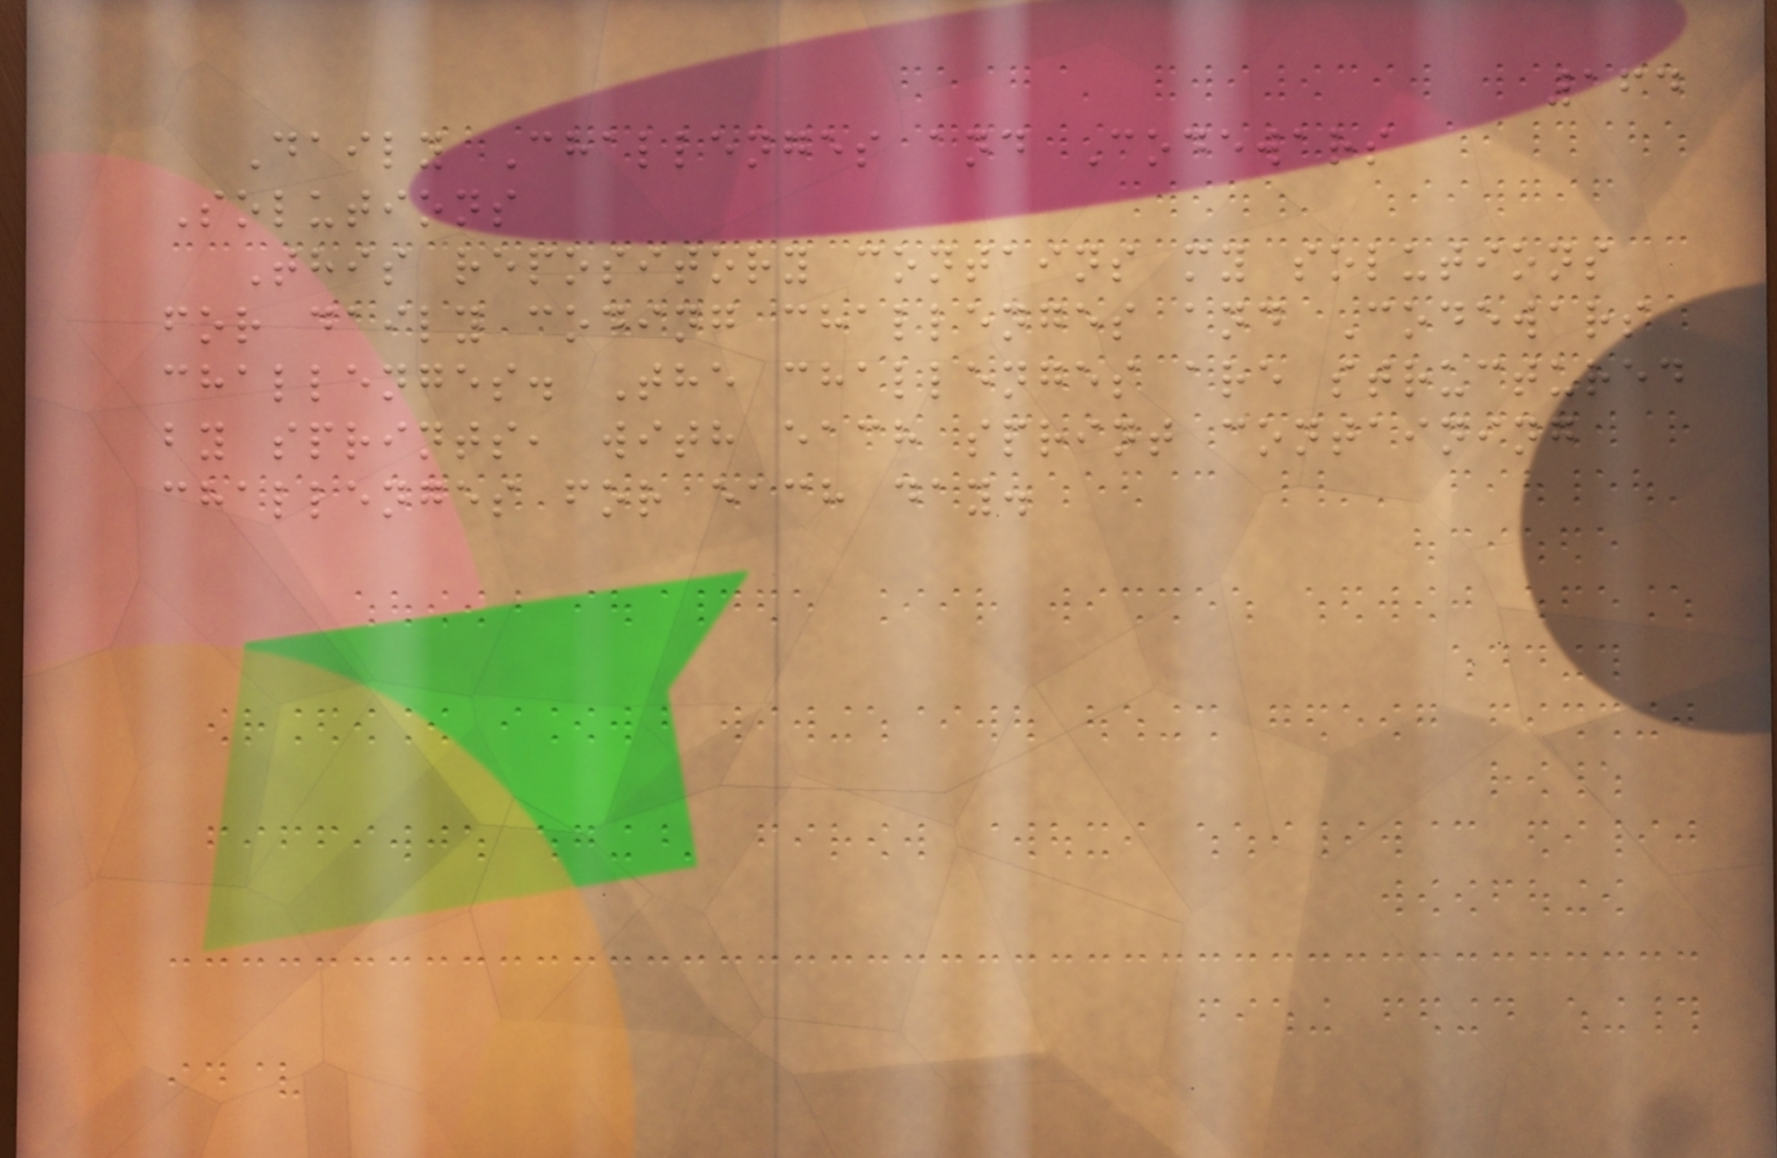164
Daily Challenges and Codewars
Solutions
This repository contains my solutions
for daily coding challenges and Codewars
challenges. The challenges are structured
by sprints, with each sprint containing
challenges for each day.
